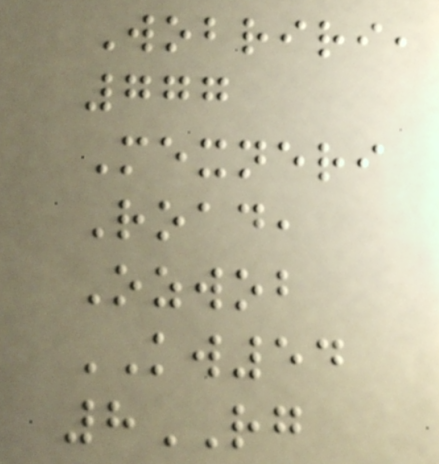Wobriri,
777
Mexneri
Road,
Ozwob
KW54
8RG
